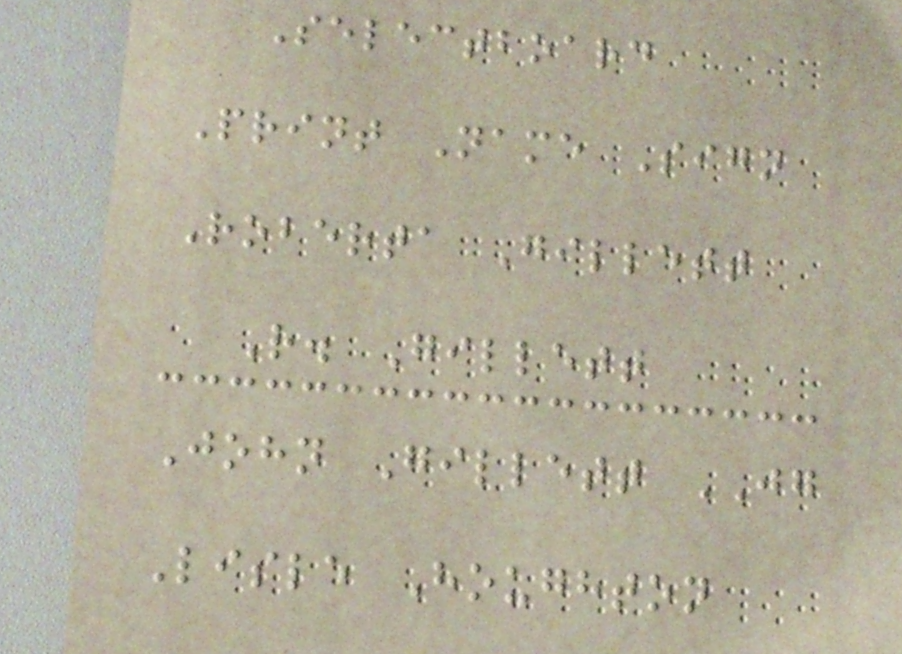Selectboard
Print Name Sign
Roberta Gillett
R. Gillett
John Gillett JG
Lisle Houghton
